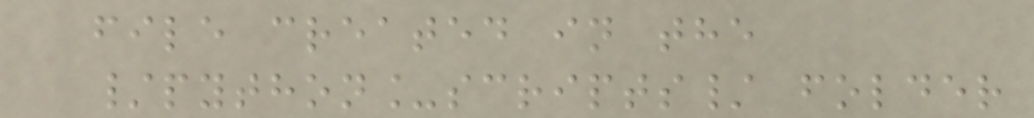file created in the
/python_scripts/ folder
